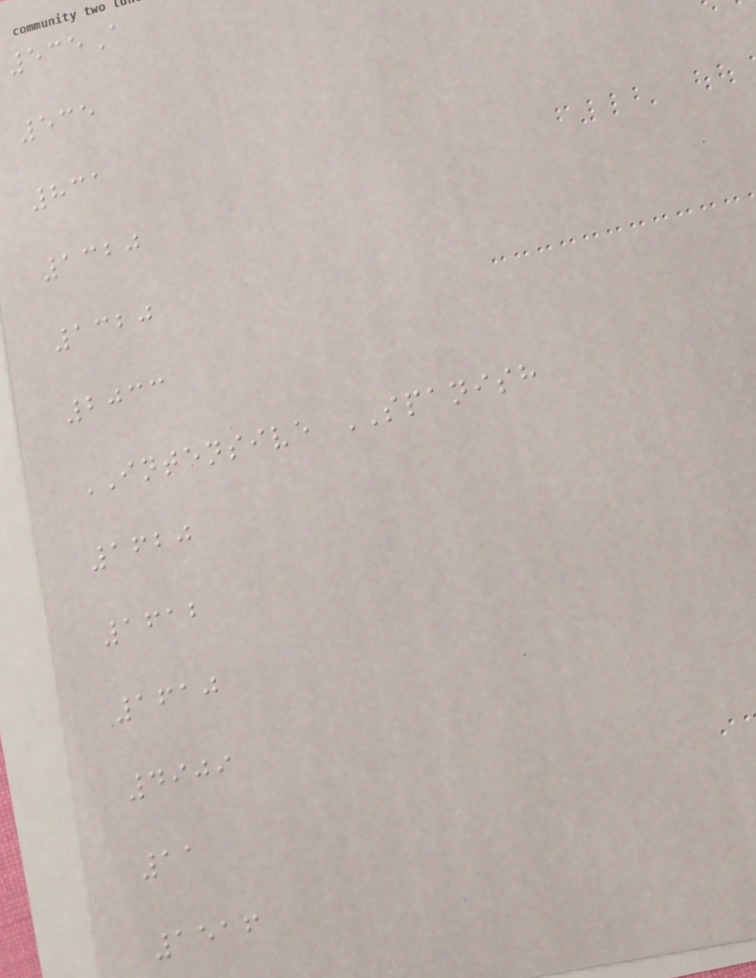535A
535
831
1320
1320
2033
INTENSIVE SPANISH
1620
1612
1610
4909
11
1516
